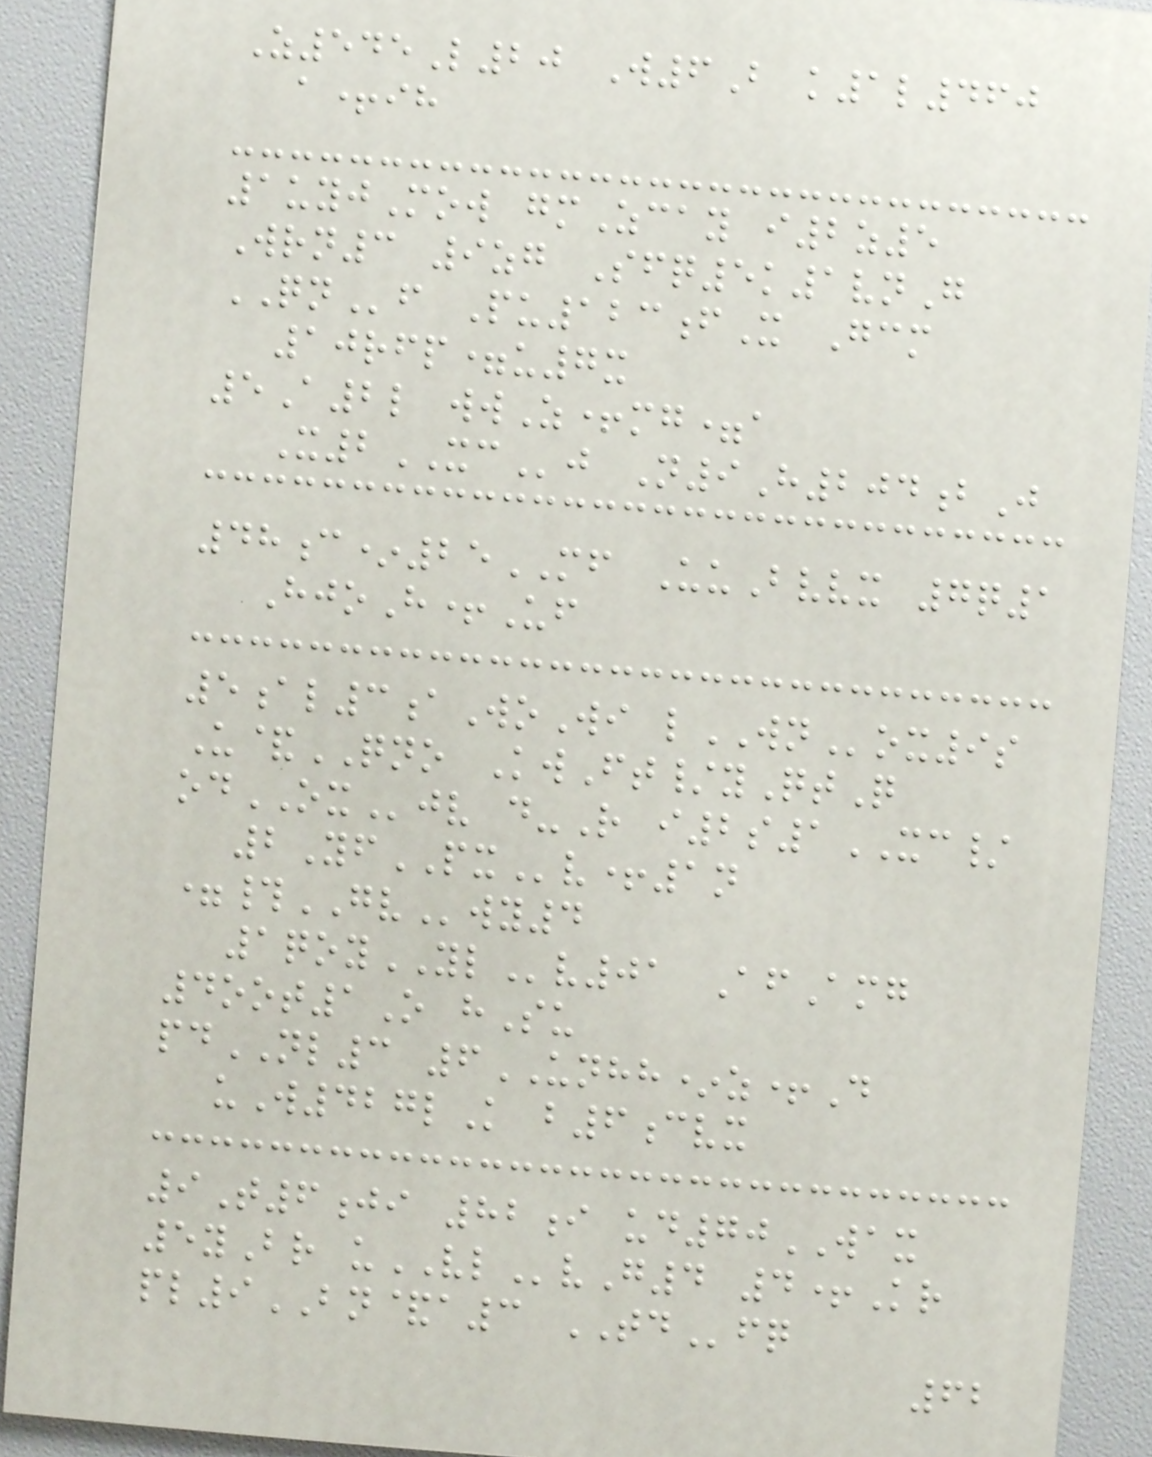Z545L20 W6B k1l460
a+ih
1uyjMow gmZcay i2z5
Wrn3 9zg Sfq5k1vnG
QNf Pu123fX Gcm
10rfp=u7x
5A2l wwZ+mg=a
X2XCj N9H204bJ
48c*25MF UuBvvx 7q1
HjoH+Uf
5al3aWoWi lWNox9s
U&QNO KwFt/yQtQ
odOXjv d-R i2s1XC/
2YfPXv+1n
=#GVwy4
1qoyYLv01 AfAmg
4oot1O hSu
pdNL3 6UNHH*z+D
uW427lK b6cvx
9T6ji 82i ud70WAX
5yBr uVLvG4 4+Kr
pl9BN&a3 TDfq
62
